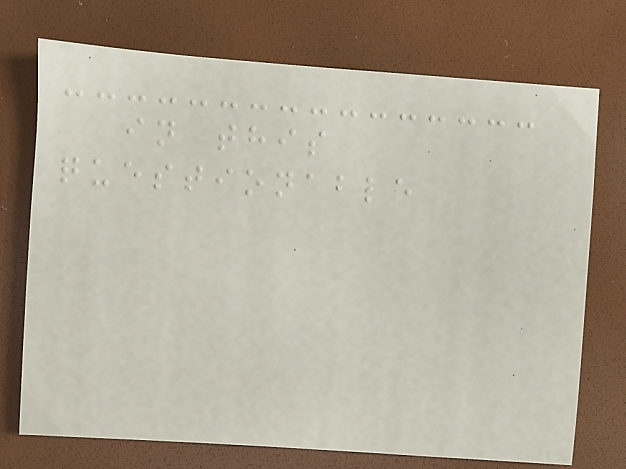in this
questionable
